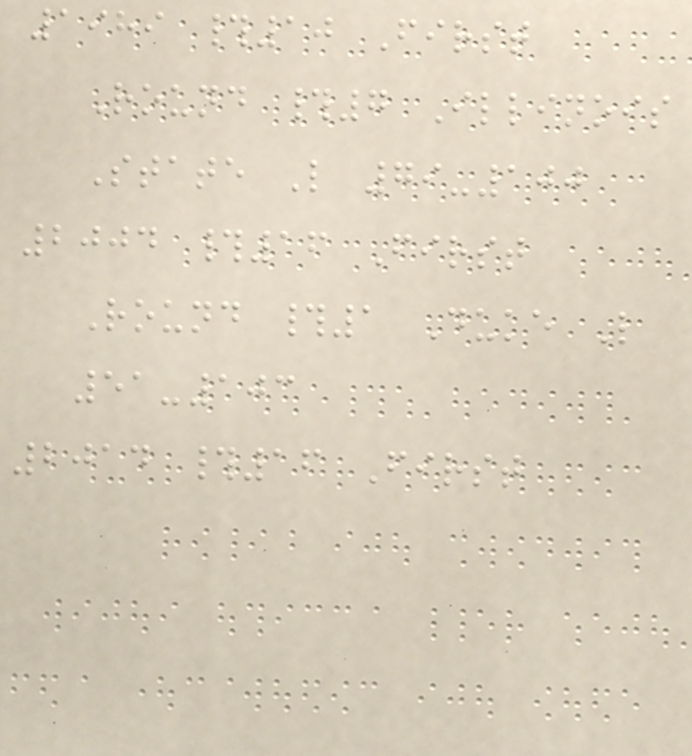1989 #10 First
Round #7 Illinois
State L 79-100
2004 #16 First
Round #1 Duke L
51-103
2014 #16 First
